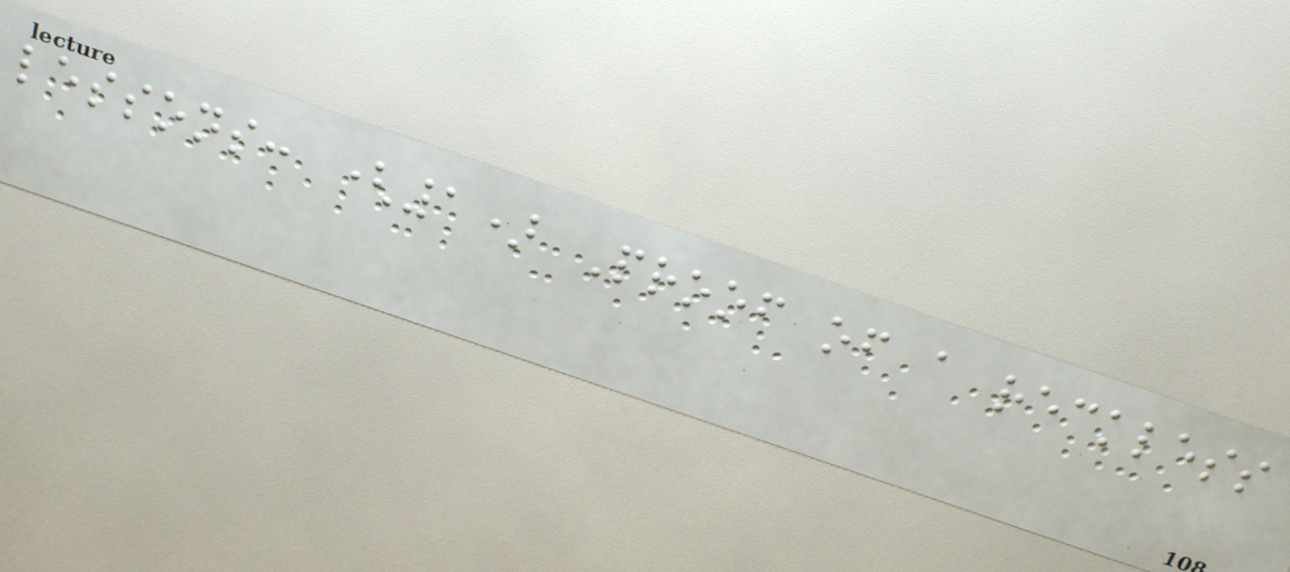lessons: (1) Proof of a reckless
